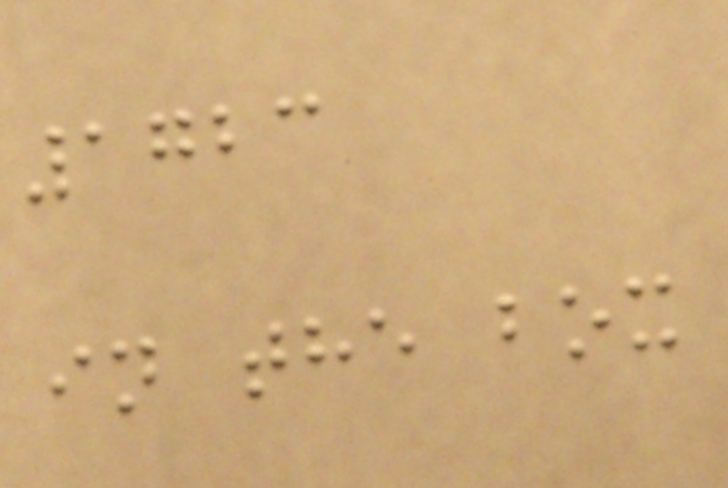1723
in the box
